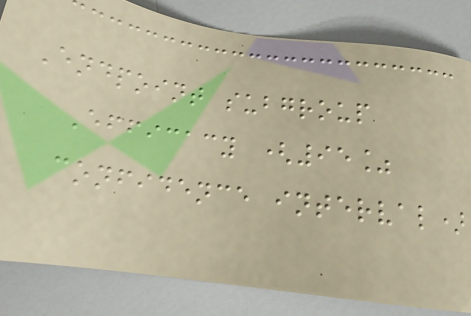Endpoint subgroup
Efficacy (95%
confidence interval)
